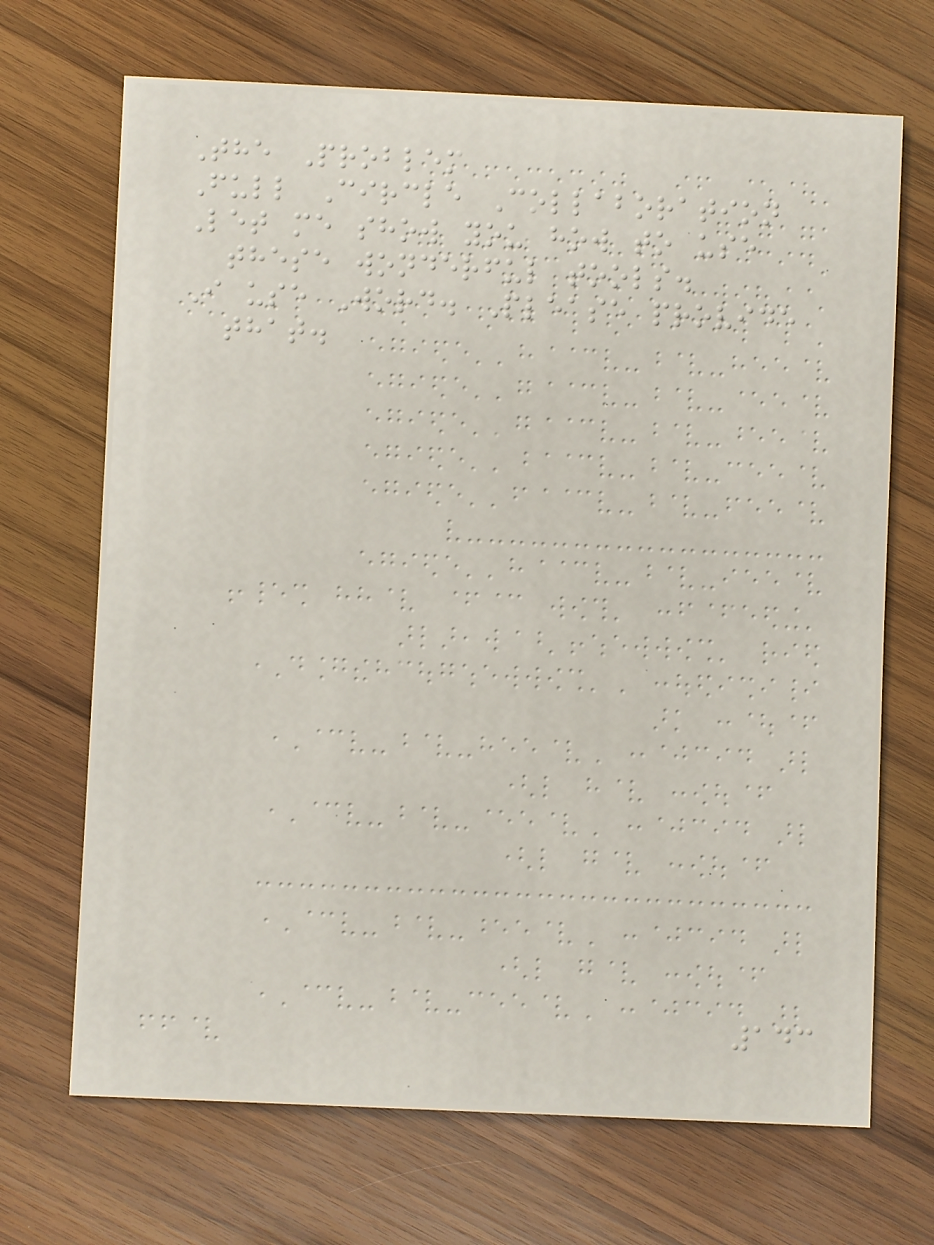The Problem
Full Circle Collaboration
Let me show you how to use
these wonderful tools.
I use Word. Please provide
that.
143
